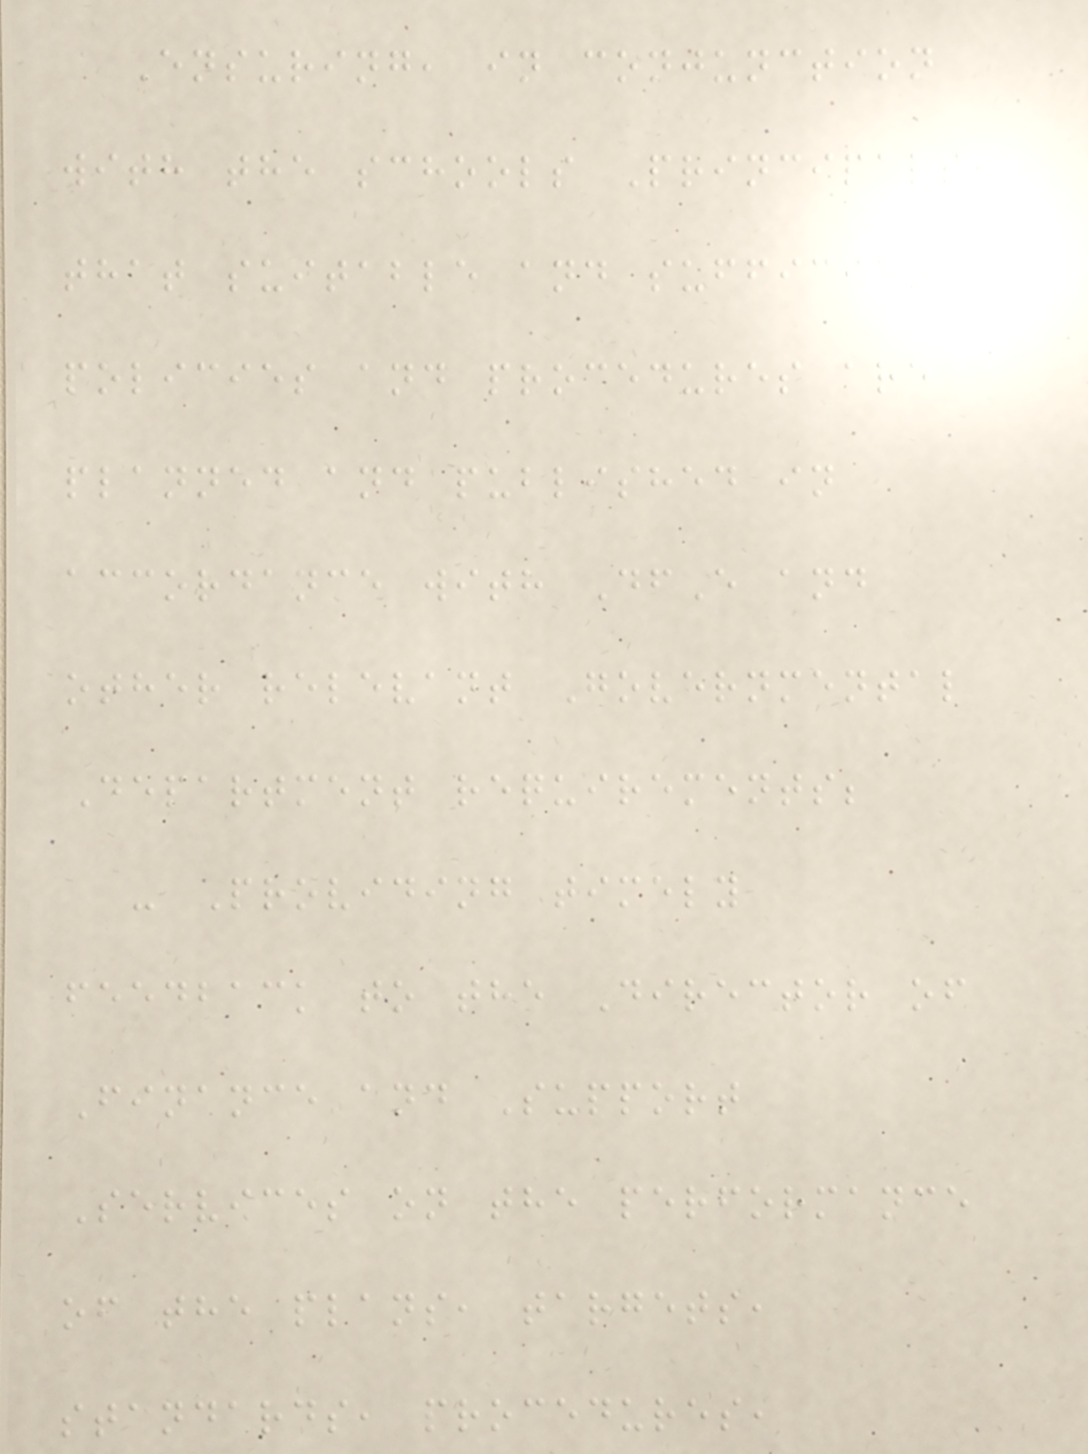Ensuring, in conjunction
with the schools Principals,
that suitable and sufficient
policies and procedures are
planned and published in
accordance with DfE and
other relevant Governmental
Department requirements;
- Providing timely
feedback to the Director of
Finance and Support
Services on the performance
of the plans, targets,
standards, procedures,
